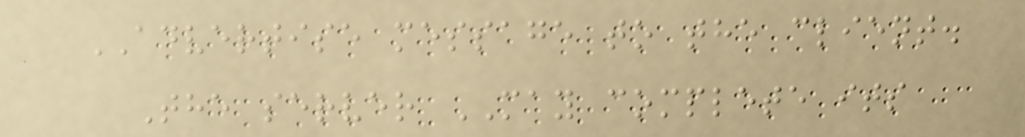ADVERTISE message to the client.
The server MAY complete its
